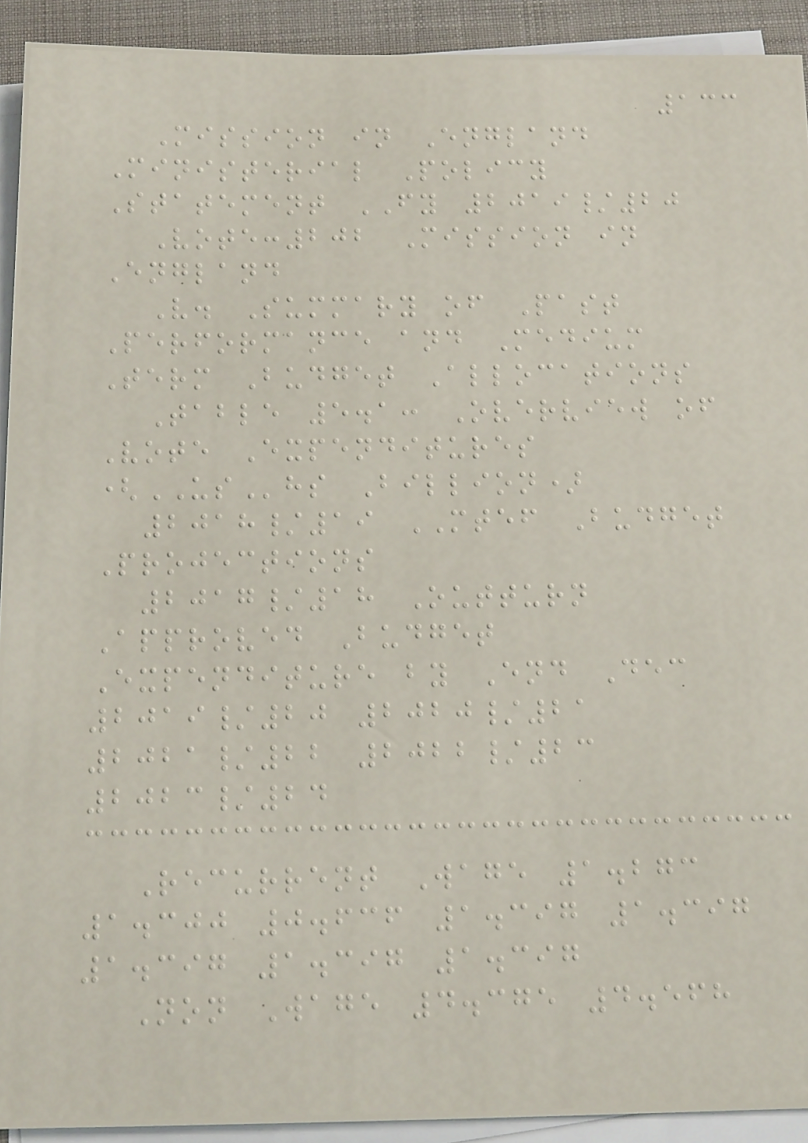133
Mission in England
Ministerial Policy
Statement FY 2019/20
Vote:202 Mission in
England
V. Summary of Past
Performance and Medium
Term Budget Allocations
Table 5.1: Overview of
Vote Expenditures
(UShs Billion)
2018/19 MTEF Budget
Projections
2017/18 Outturn
Approved Budget
Expenditure by End Dec
2019/20 2020/21
2021/22 2022/23
2023/24
Recurrent Wage 1.273
1.300 0.636 1.397 1.397
1.397 1.397 1.397
Non Wage 4.375 4.568
